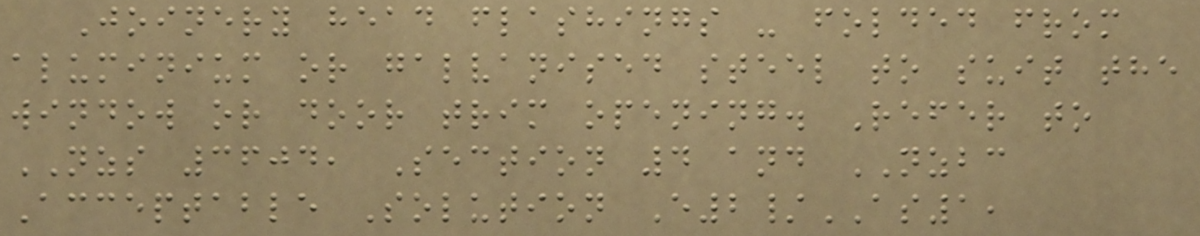Joinery head flashings - folded from
aluminium or galvanised steel to suit the
window or door trim opening. Refer to
NZS 3604, Section 4 and NZBC
Acceptable Solution E2/AS1,
